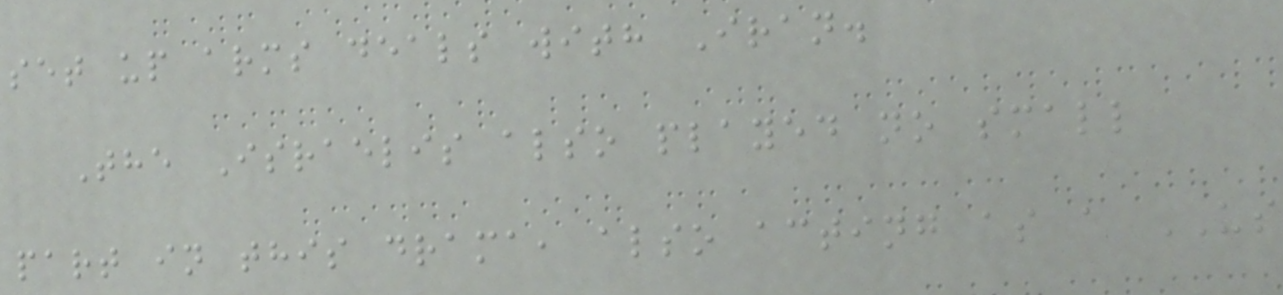set up arms deals with Iran.
The Israelis also played no small
part in this drama, also acting as a US
